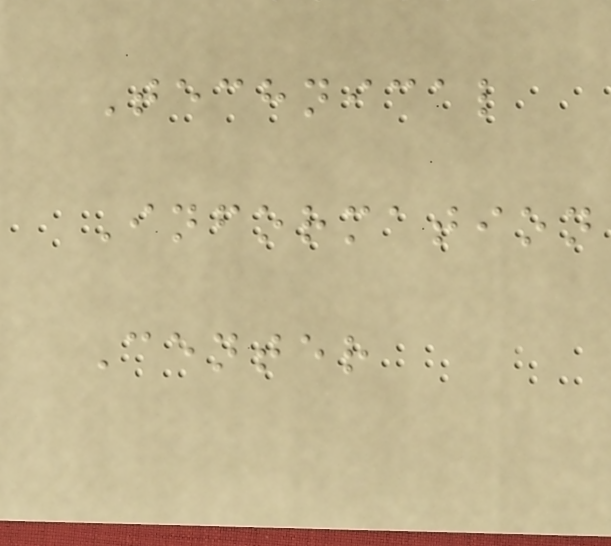Technical
Information
Center
